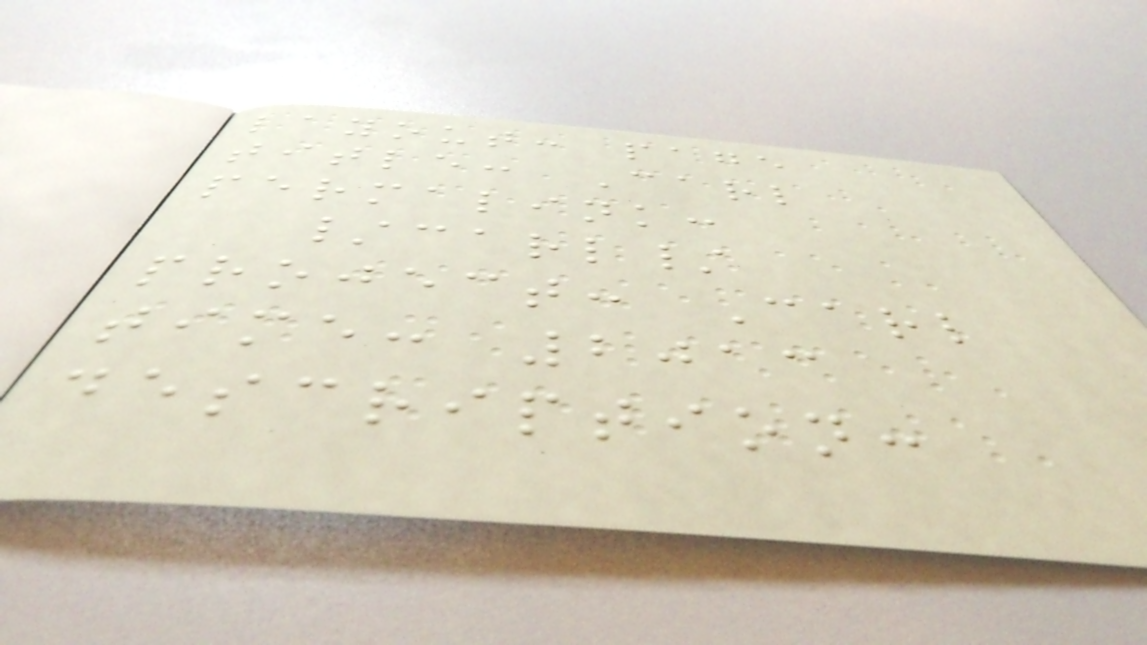layout: page
title: Carl
permalink:
/carl/
project: Carl
time: 2013
description:
